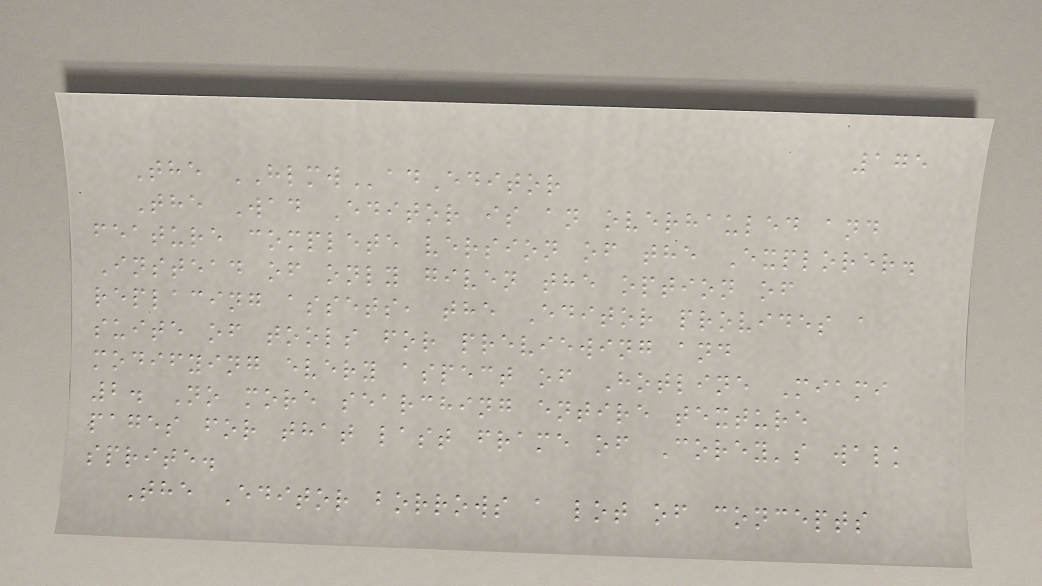175
The HLMWadEditor
The Wad Editor is an overhauled and
feature complete version of the Explorer.
Instead of only given the option of
replacing assets, the Editor provides a
suite of tools for previewing and
modifying every aspect of Hotline Miami
2. No more searching entire texture
pages for that last frame of Corey's walk
sprite.
The Editor borrows a lot of concepts
